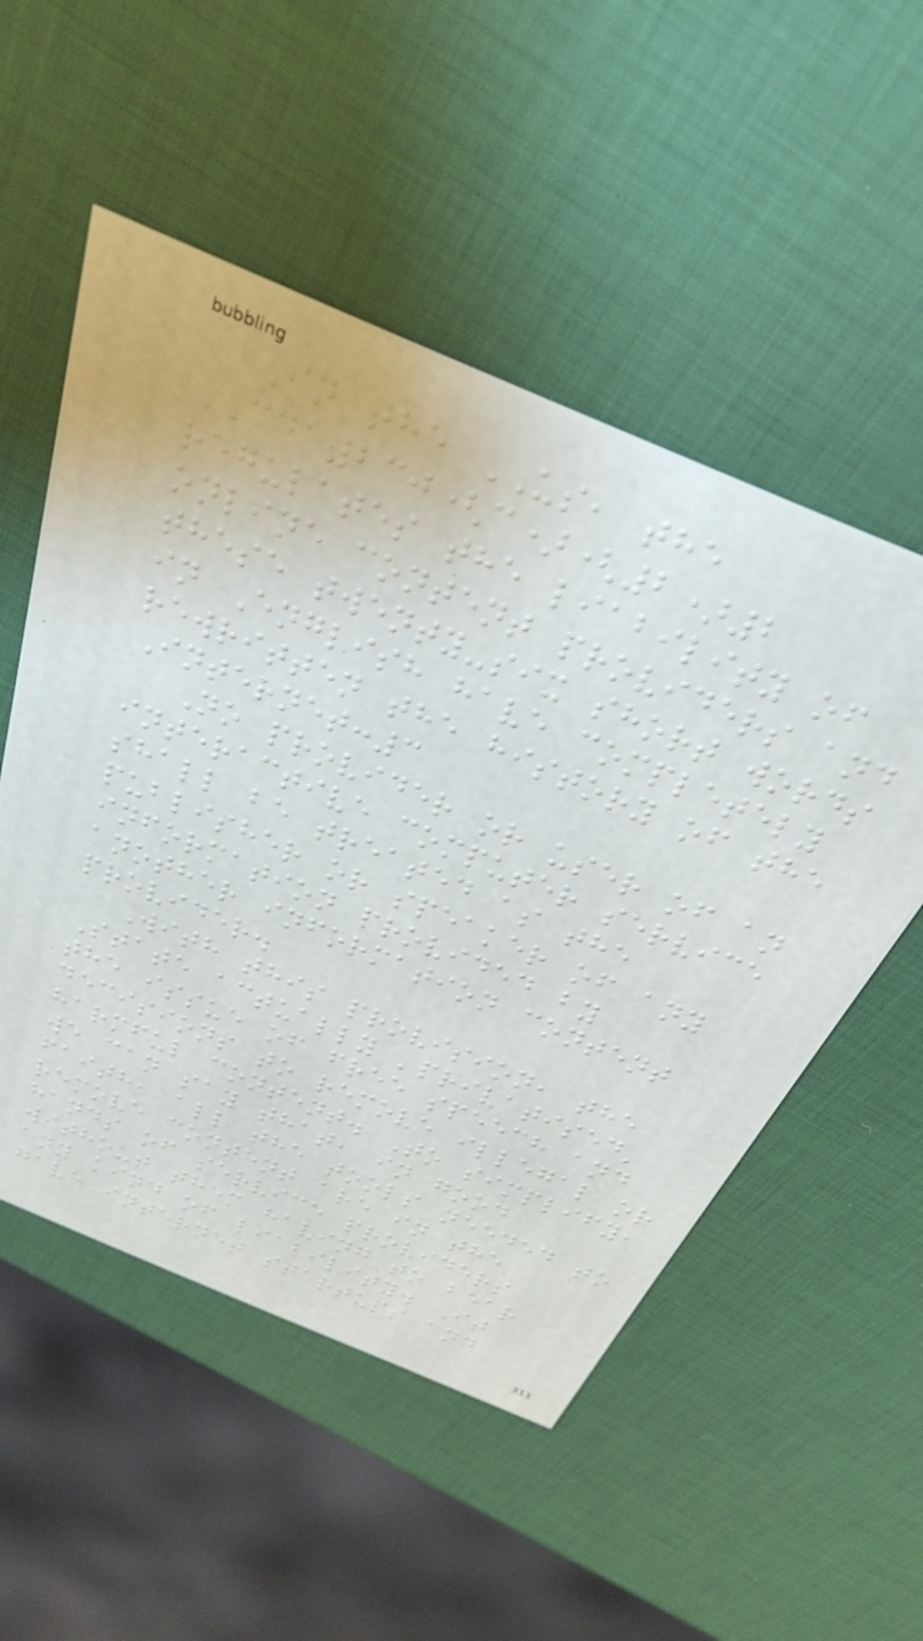In the US, the
CDA230(c)(2)2
regulates the liability of
online content providers and
these twenty-six short words
in English have completely
rewritten the history of the
Internet:3
No provider or user of an
interactive computer service
shall be treated as the
publisher or speaker of any
information provided by
another information content
provider.
With this provision, the
State actually 'privatised'
the issue of free speech and
decisions to remove illegal or
harmful content. To simplify,
we can say that, in good
faith, all the tools needed to
remove content are in the
hands of service providers
without them having to bear
any kind of liability. It
gave internet startups and
